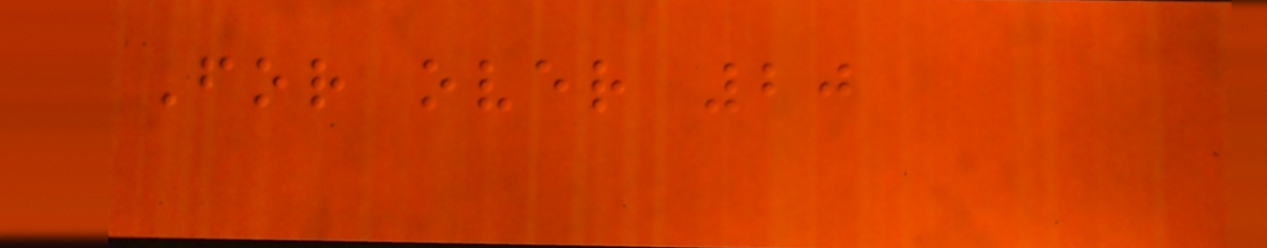For over 20
